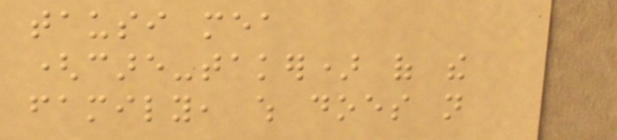tausi mea
(care-taker) of the
family, which does not
